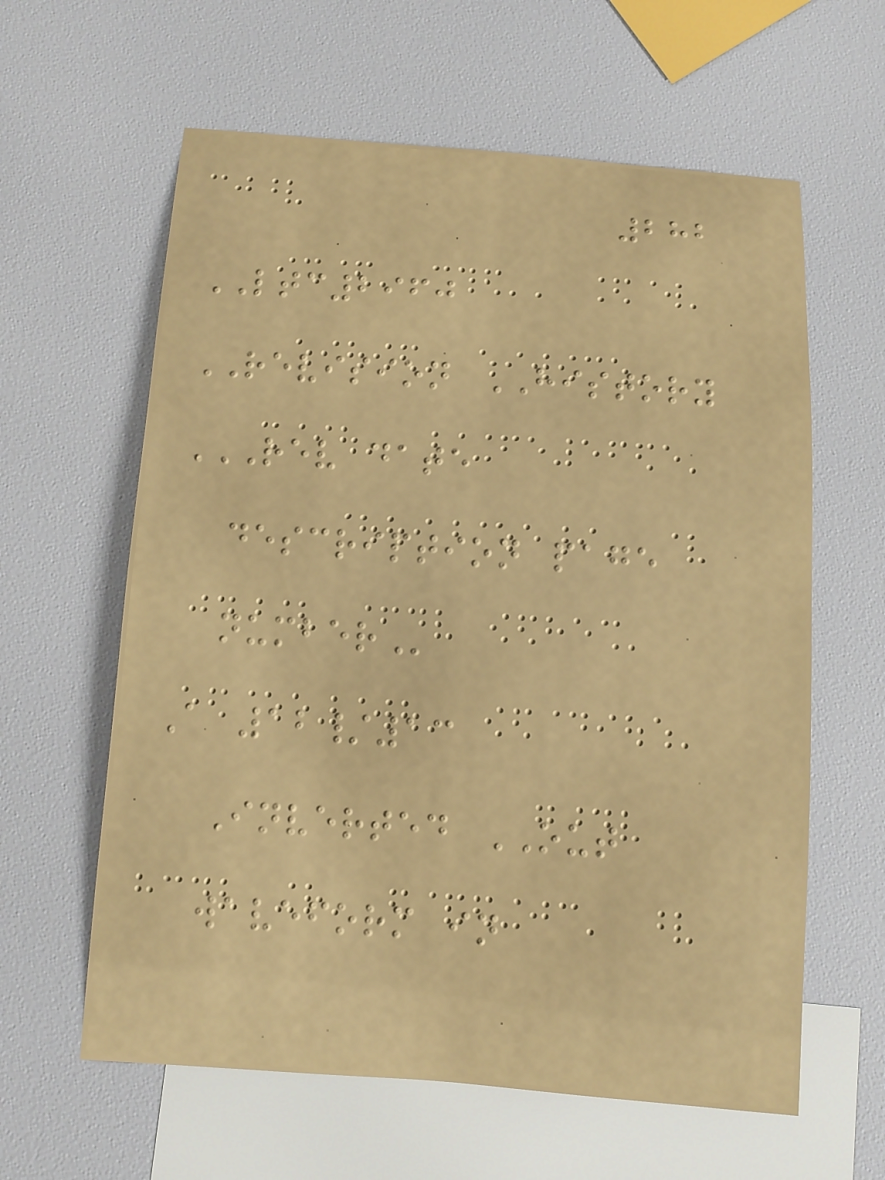282
LTC2960
REVISION HISTORY
REV DATE
DESCRIPTION PAGE
NUMBER
A 12/13
Inverted OUT
waveform in
